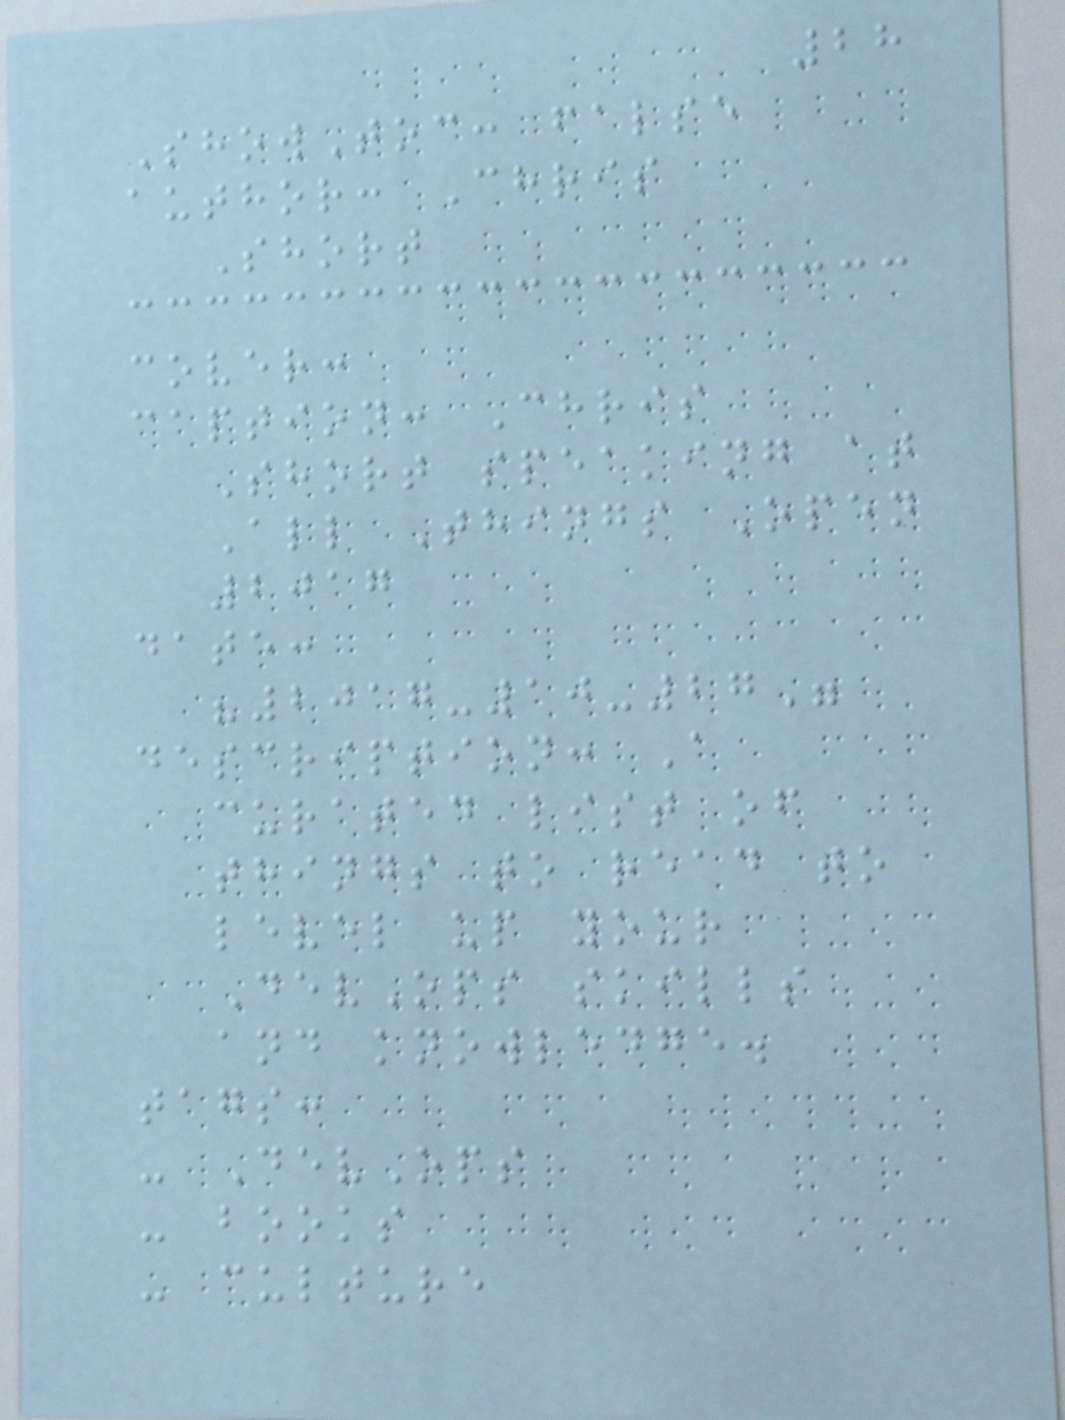28
ShowToc: false
author: Chris
Short
cover:
caption: Chris
Short speaking at
All Things Open
2017
date:
"2017-10-27"
description: A
curated list of
things to read to
level up your
DevOps skills
and knowledge.
tags:
- DevOps
- books
- culture
